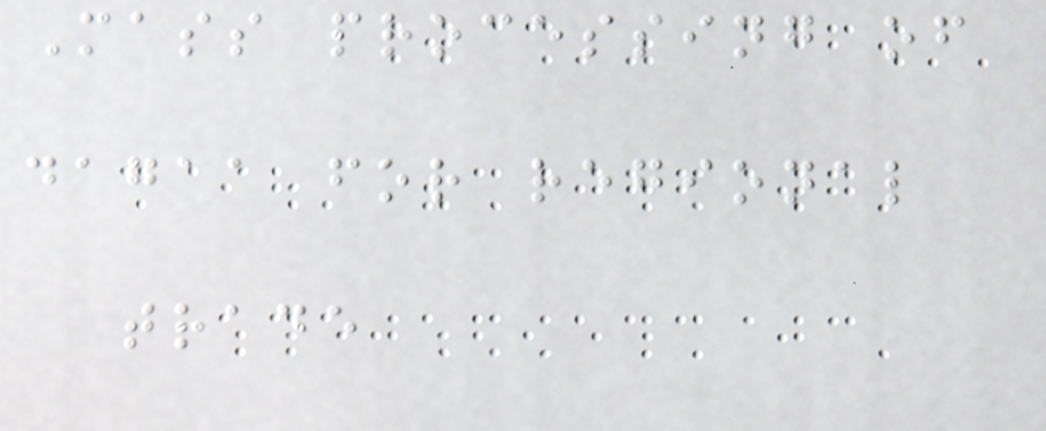Mass processing of
dagaa for regional
trade
